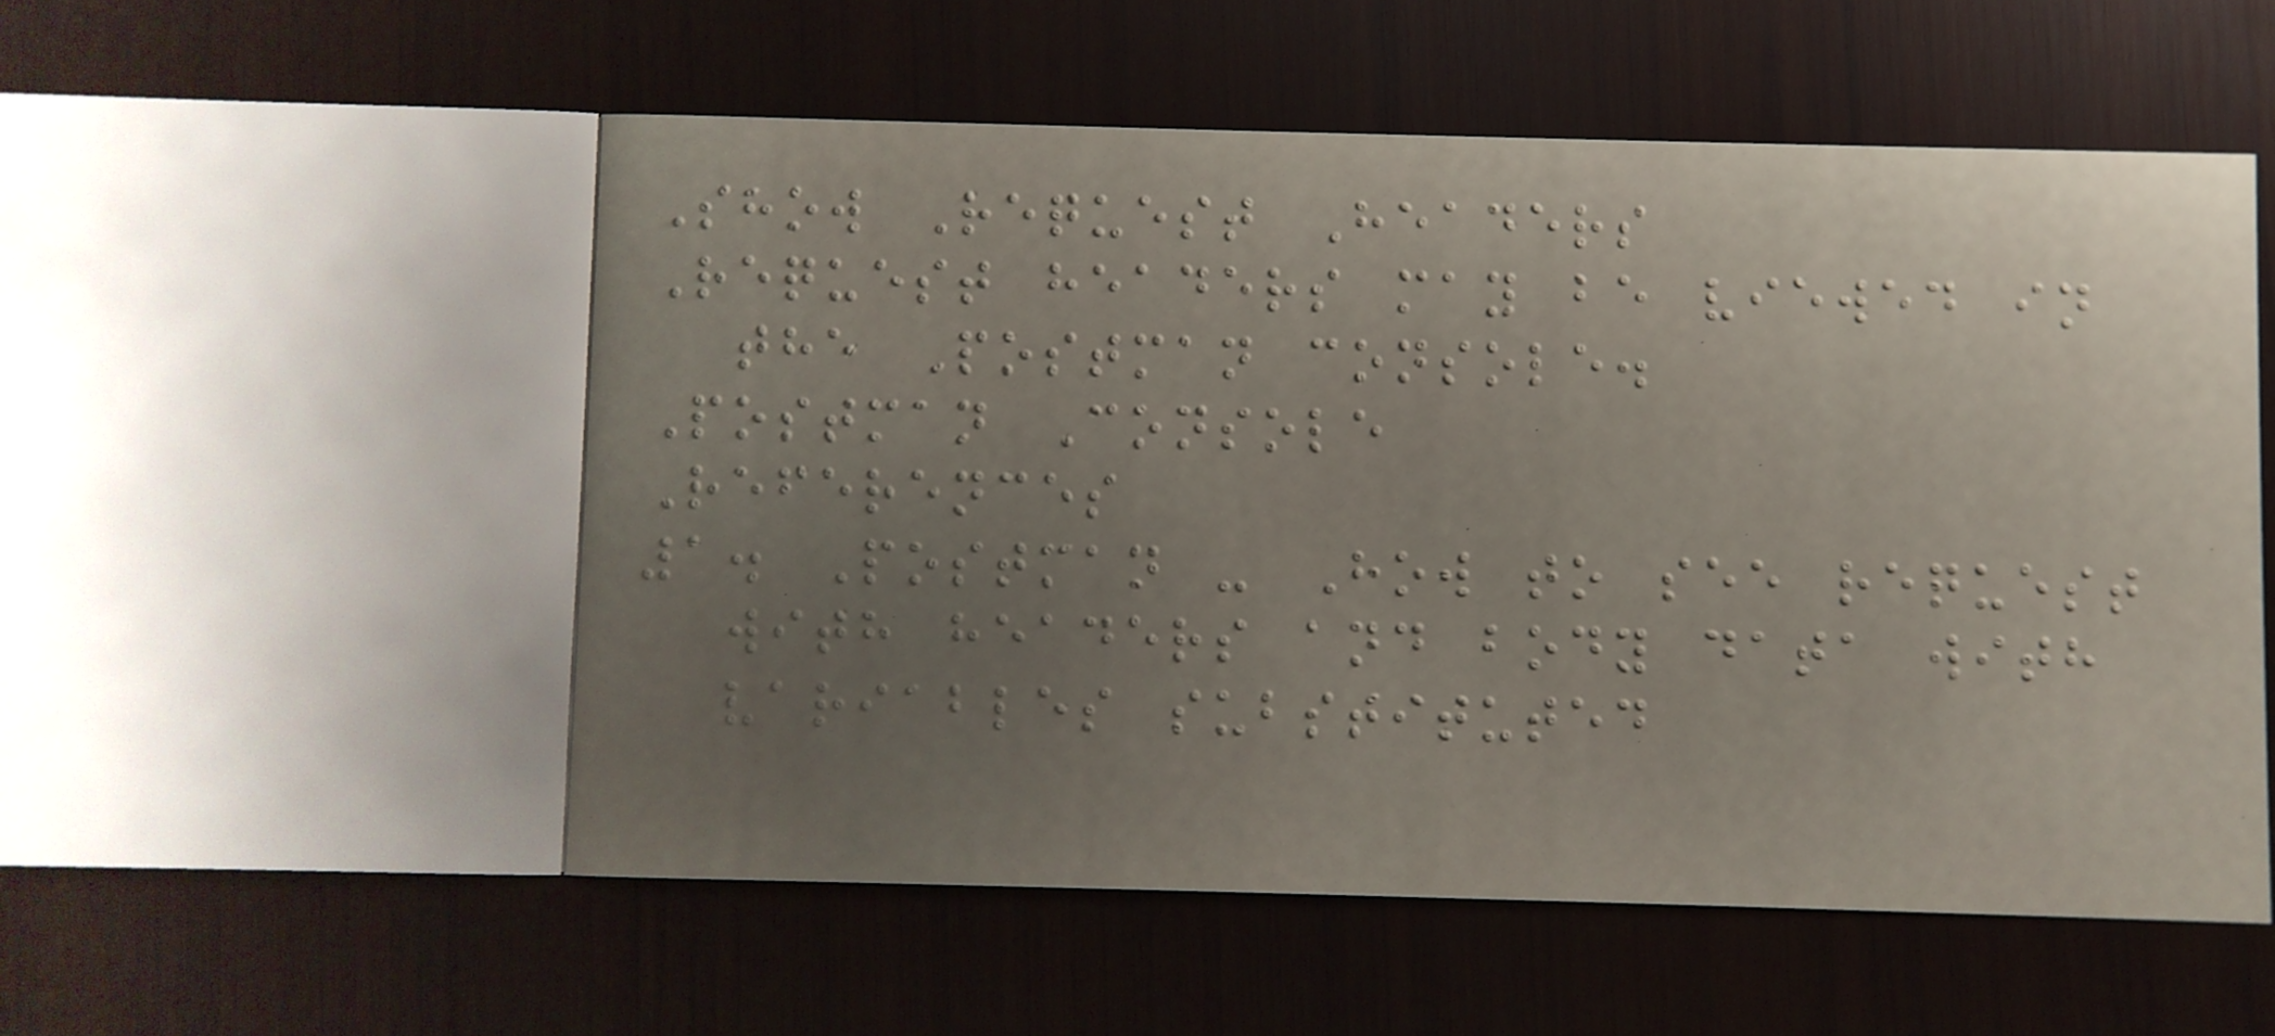Show Request Headers
Request headers may be viewed in
the Postman console.
Postman Console
References
1. Postman - How to see request
with headers and body data with
variables substituted
